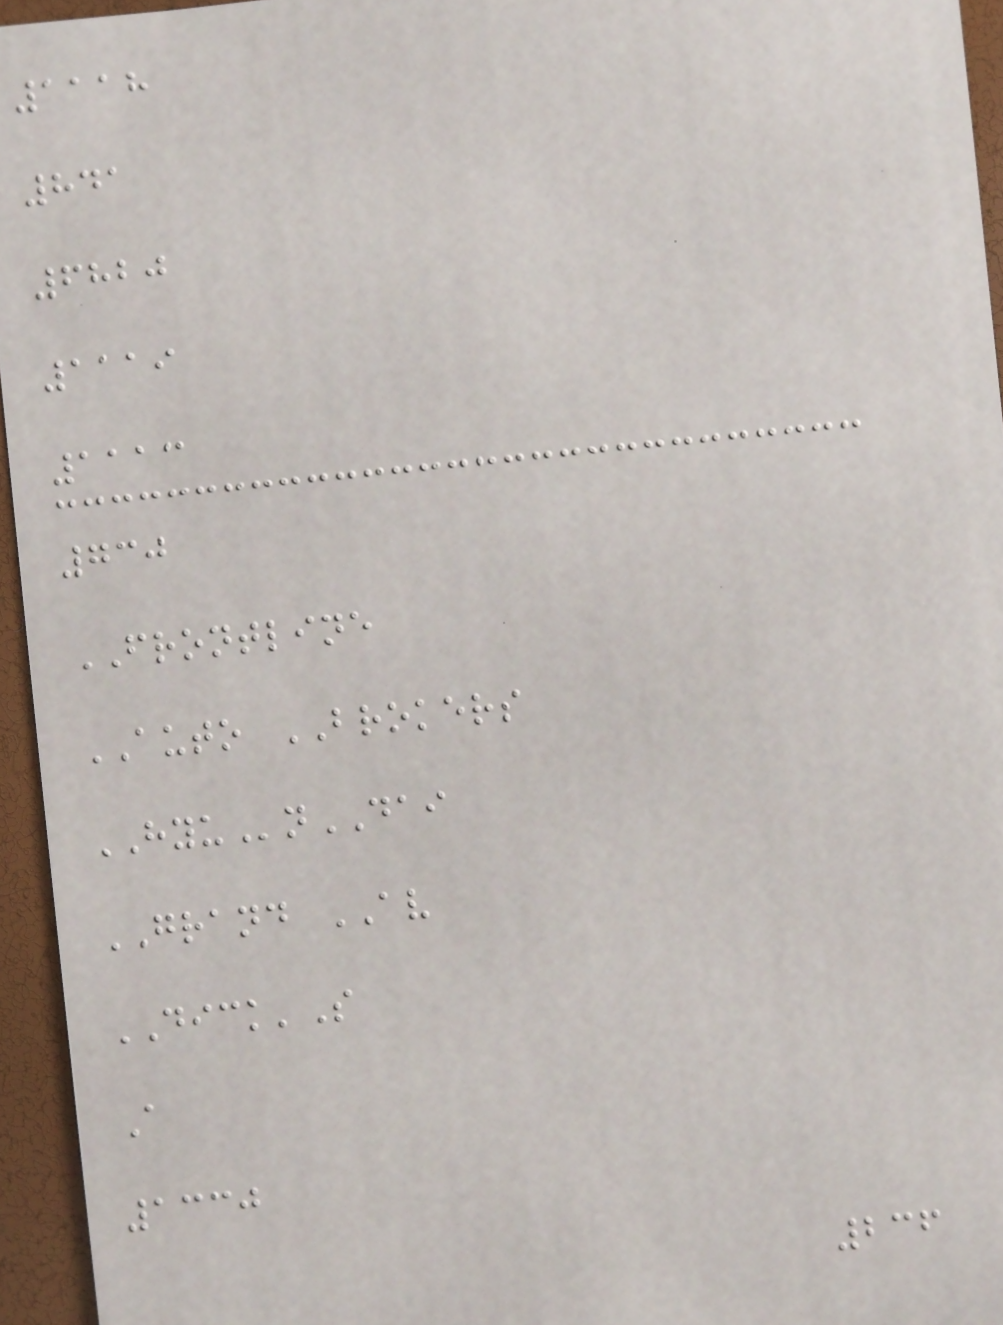1118
841
6820
1119
1113
730
FRONTLINE
AUTO BROKERS
HYUnDAI
GRAND AV
DICK'S
A
1330
236
